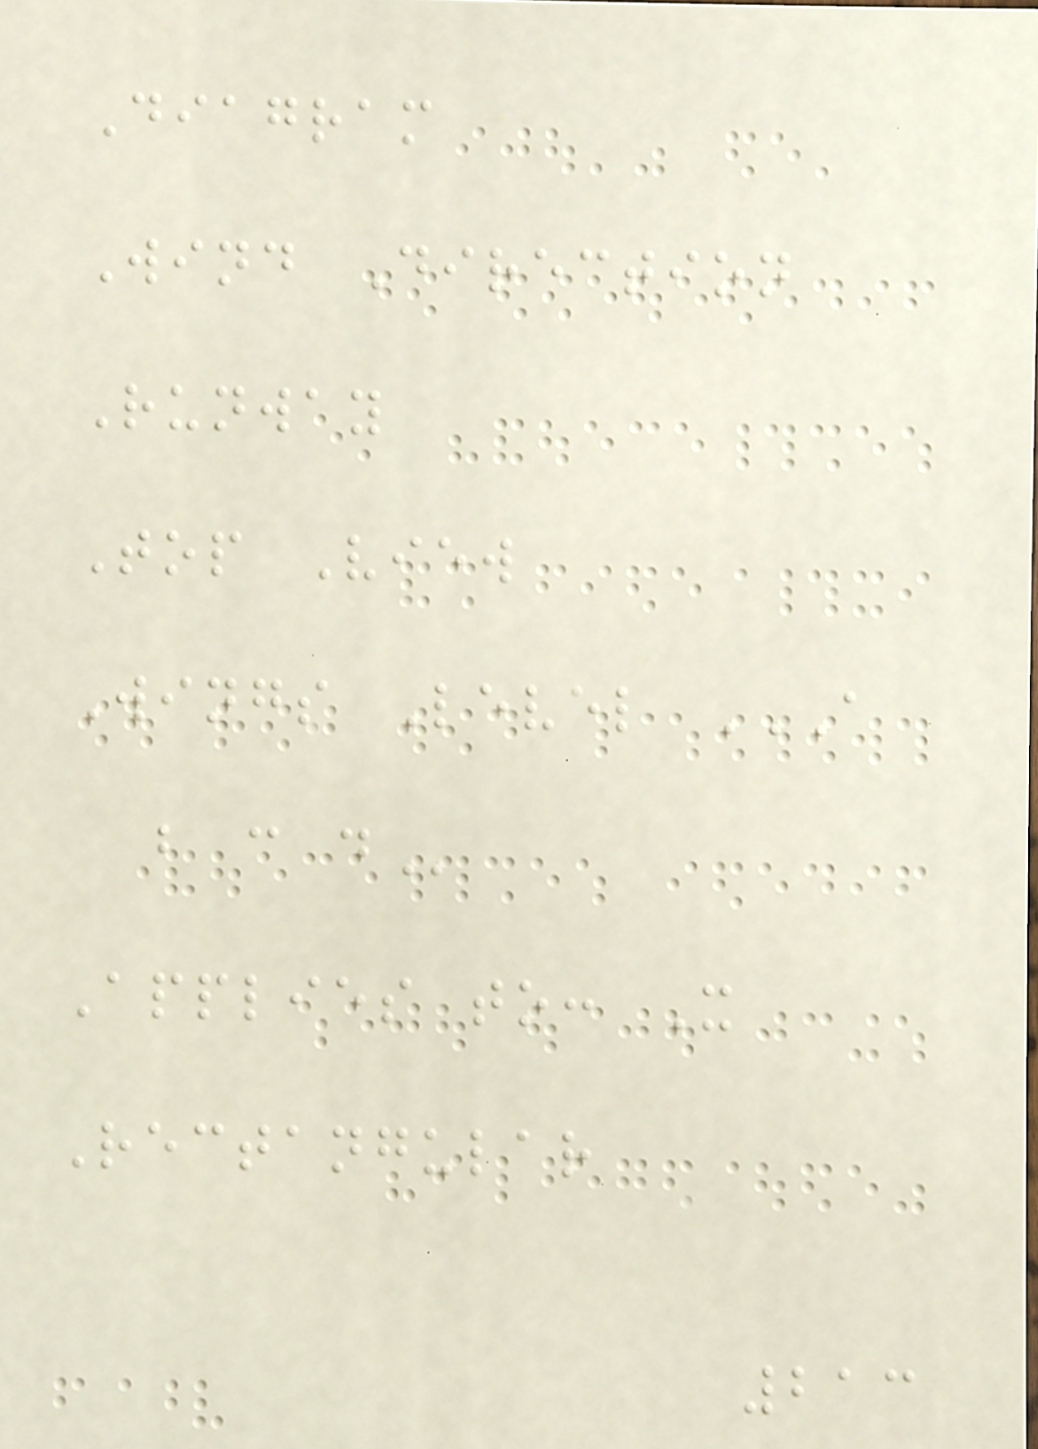Diagram
Wind Direction
Runway
Top View
Wings Level A
B C D
Applies to: X
Rectangular
213
